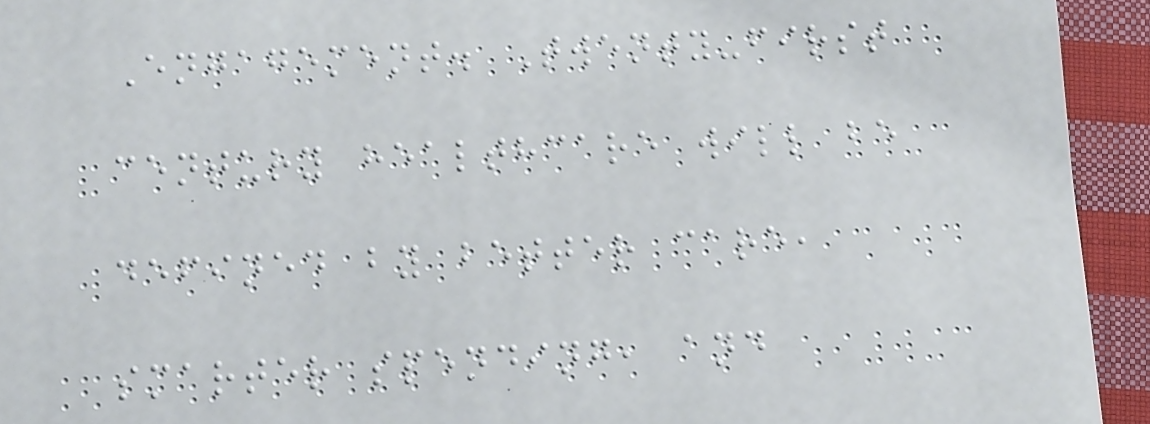Engagement. Twenty-first
century healthcare will be
defined by better care,
smarter spending, and
